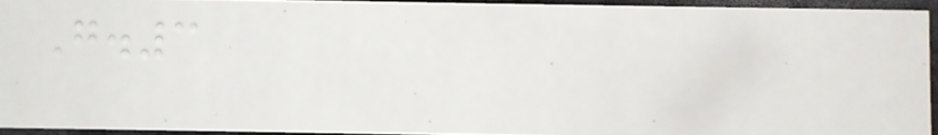G.3
